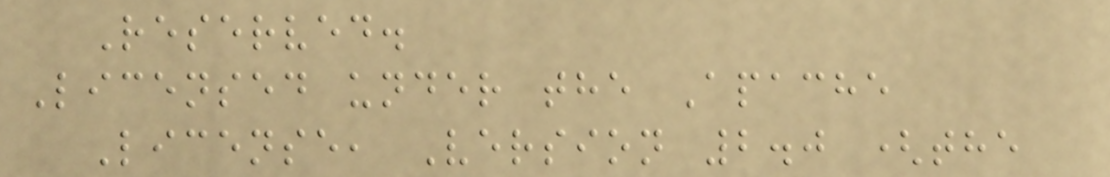Reserved.
Licensed under the Apache
License, Version 2.0 (the
